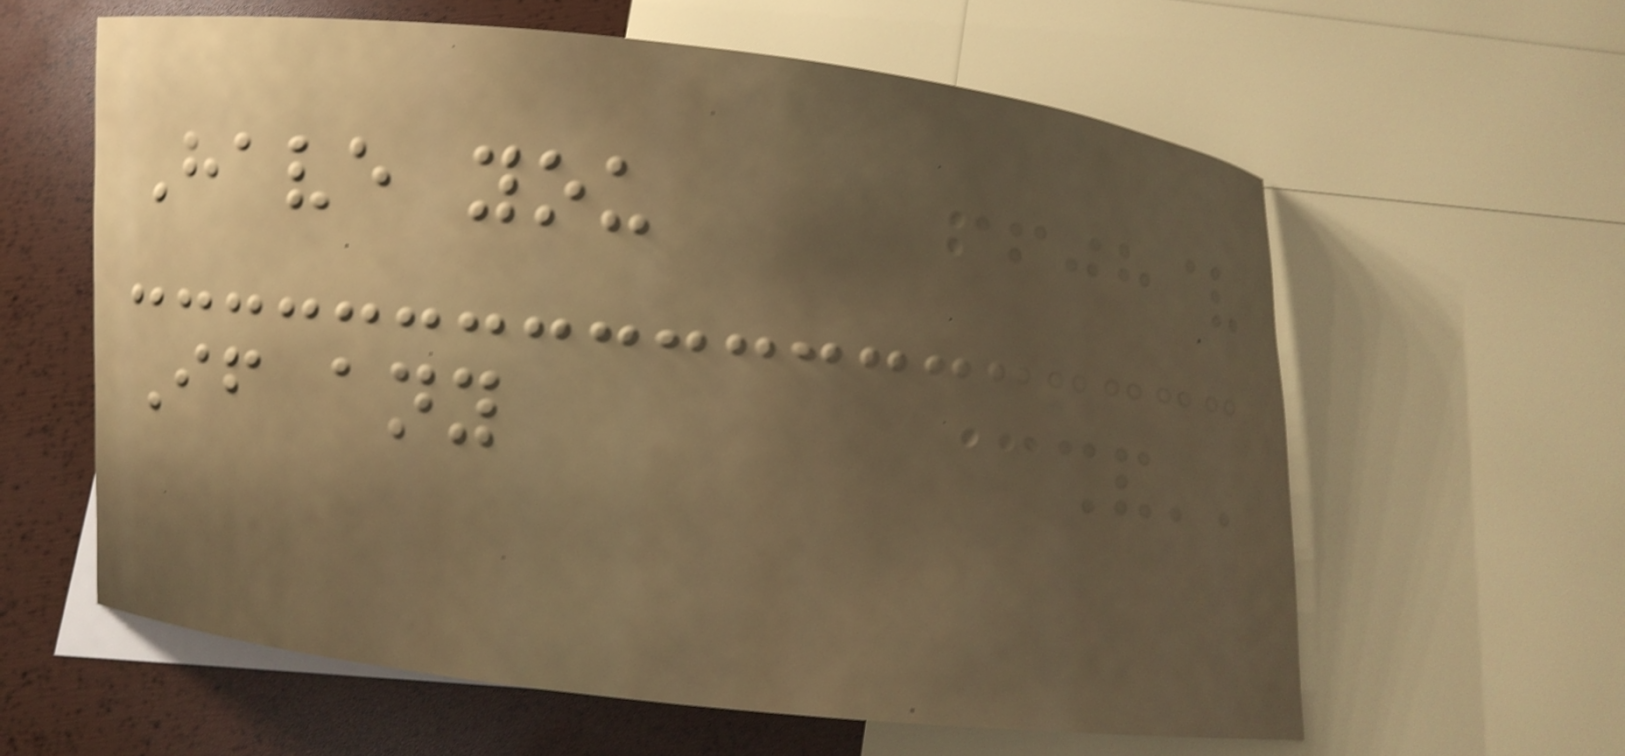Have you
If any
